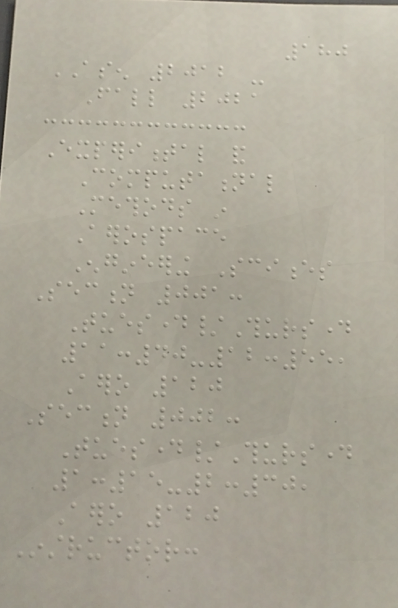180
ASEN 2012 -
Fall 2021
Experimental and
Computational
Methods in
Aerospace
Engineering Sciences
Section 001:
Tuesday/Thursday
11:40-12:55,
Aero 120
Section 002:
Tuesday/Thursday
1:15-2:30,
Aero 120
Instructor:
